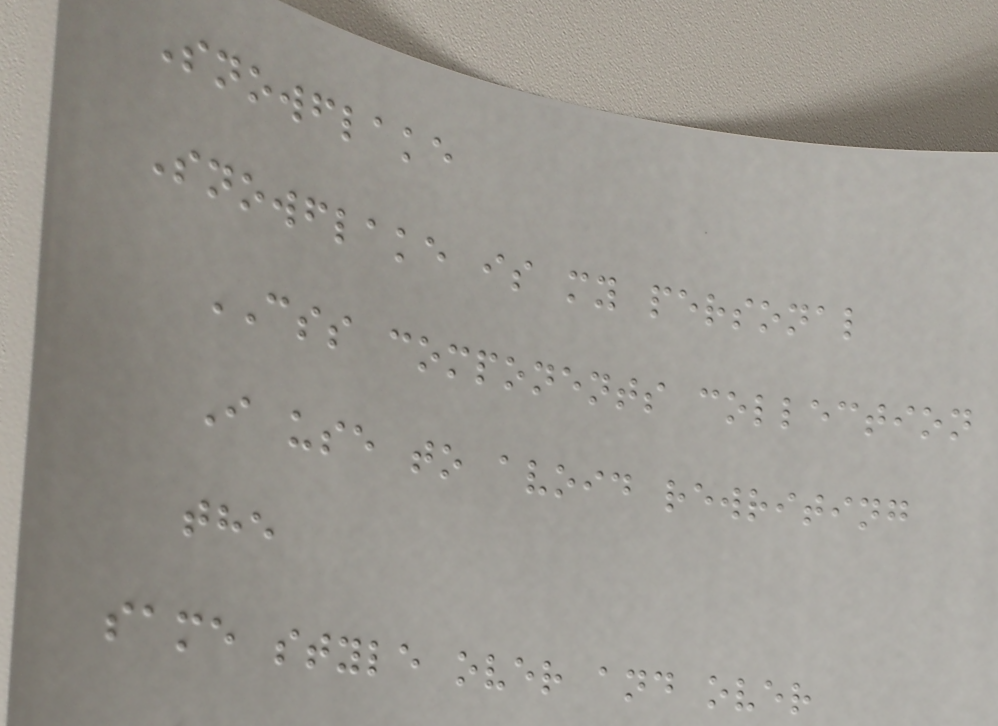Snowflake
Snowflake is my personal
CSS components collection
I use to avoid rewriting
the
same style over and over
